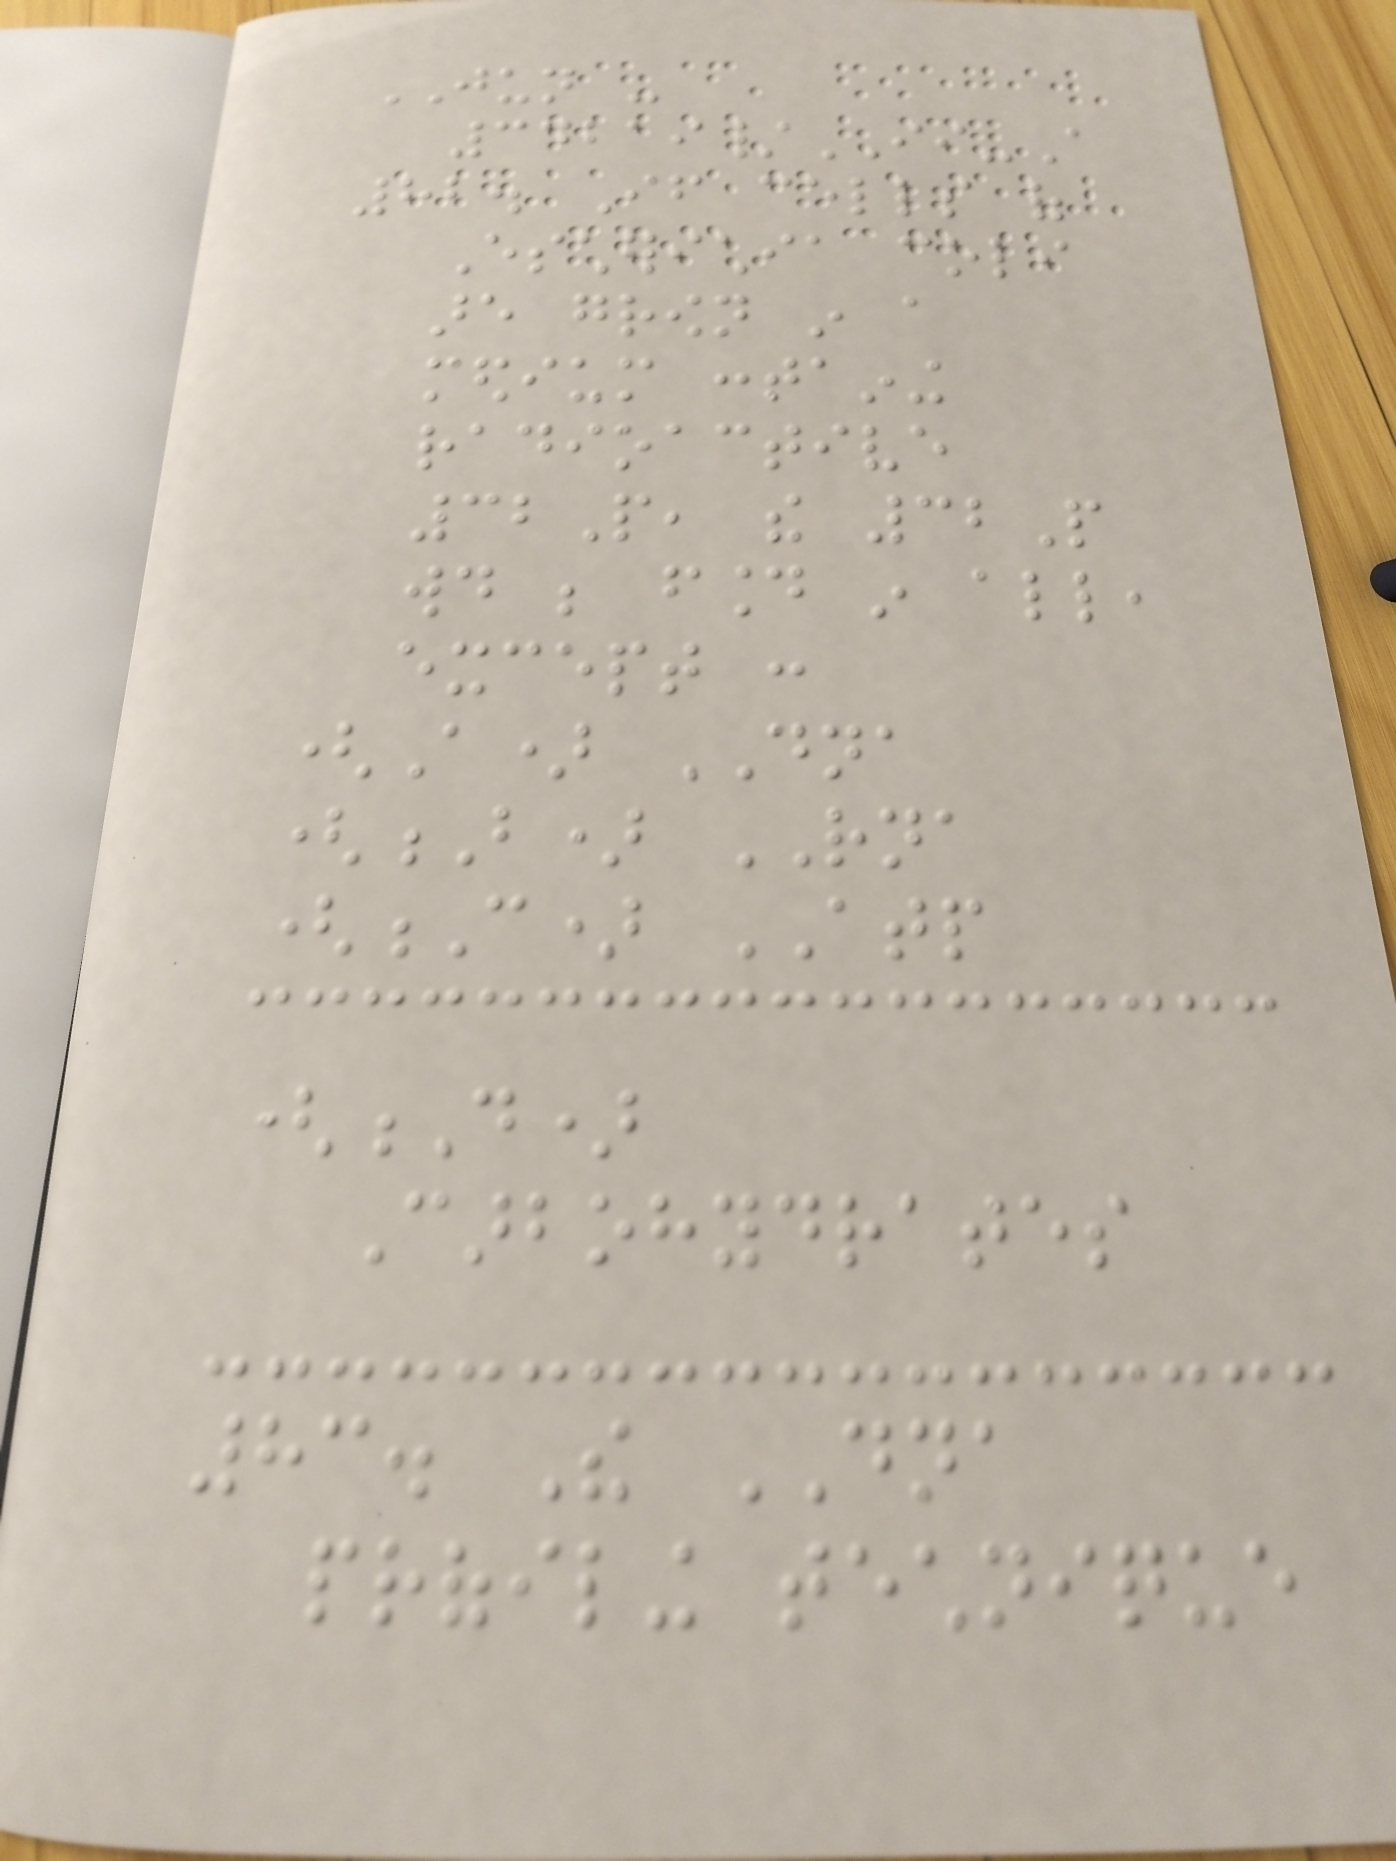JUN -
34219/II-A
82. If cells of
Escherichia coli
are grown in a
medium containing
radioactive
32P, the 32P
would be found in all,
except :
(A) DNA
(B) RNA
(C) ATP
(D)
Carbohydrates
83. The DNA
profiling technique
